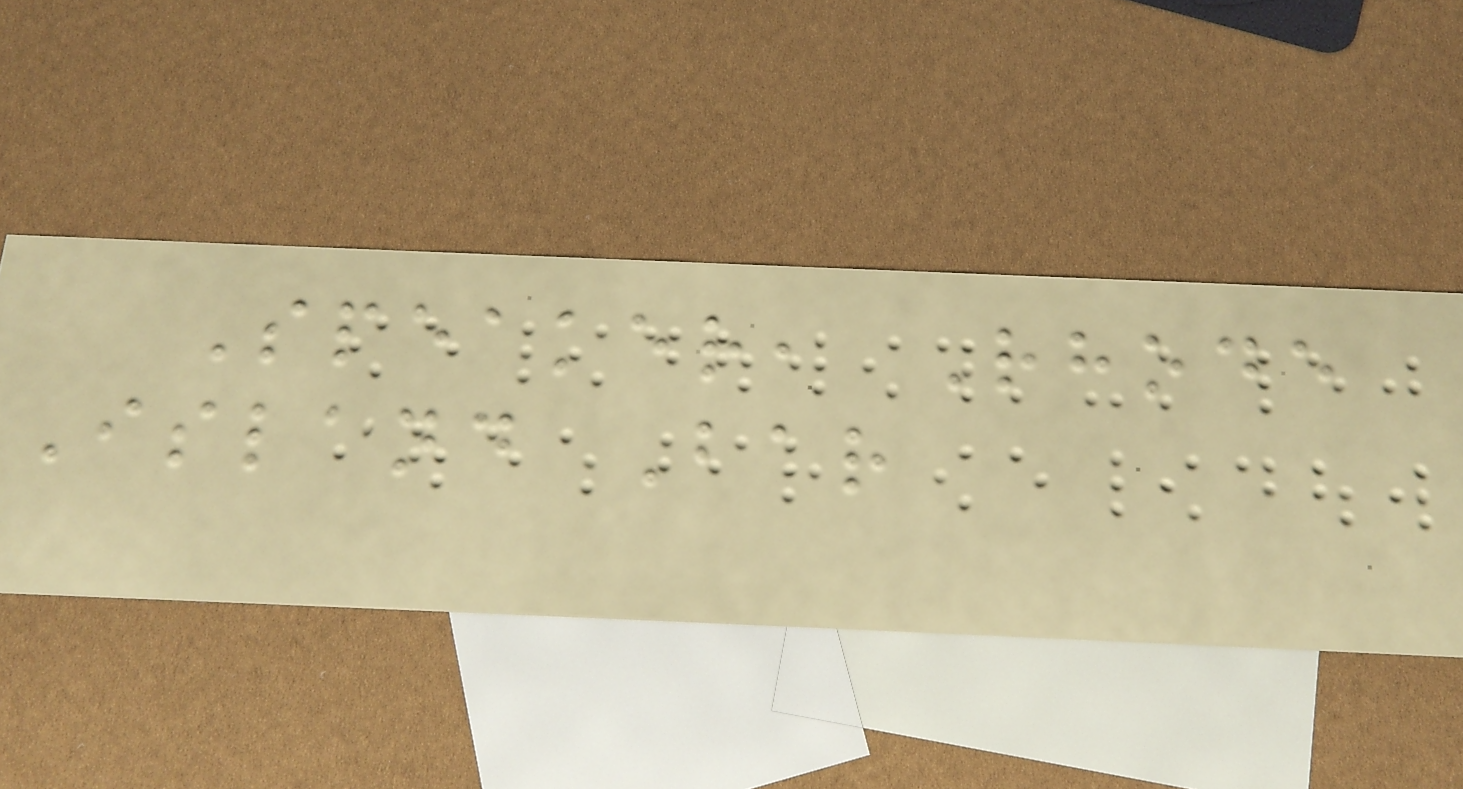Speaker, Rhode
Island Bar
